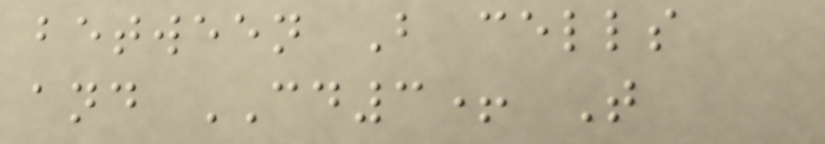between B cells
and CD3+ T
